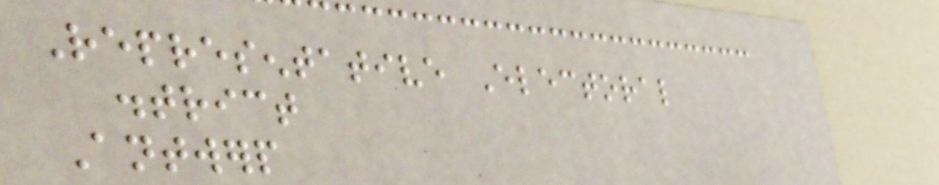Representative Electoral
district
Antwerp
